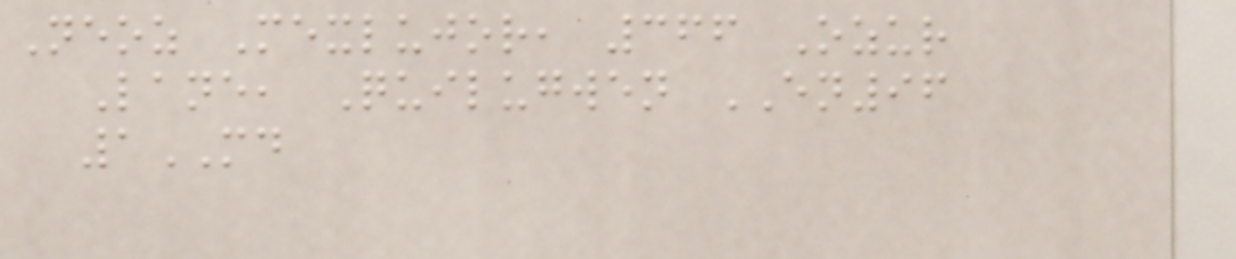Neoz Mexlujor, 366 Ozur
Lane, Quilugwen EN96
1MD
